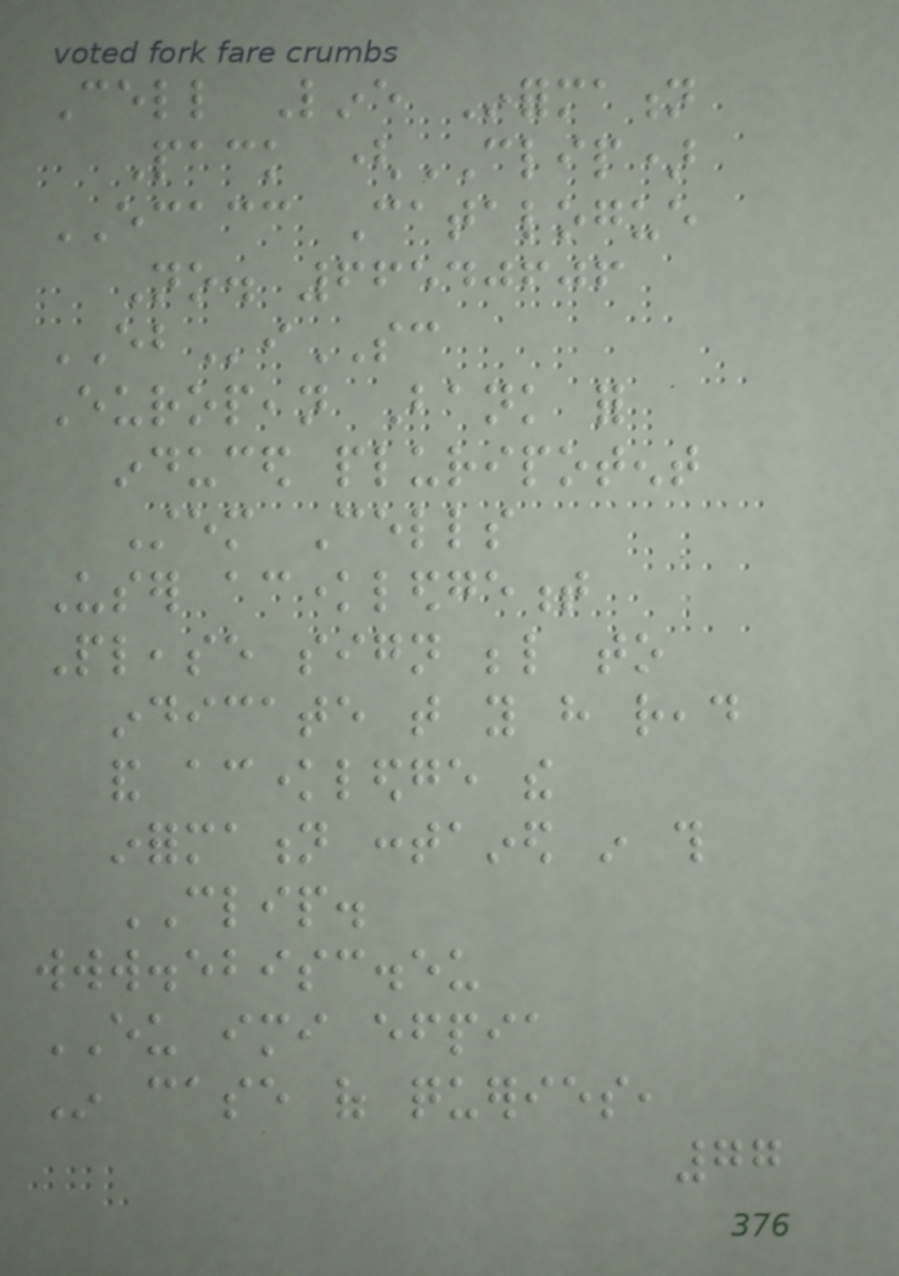Cell Line Information
Pack (CLIP)
ECACC Catalogue
No. 66540606
EBiSC
European Bank for
induced pluripotent
Stem Cells
User acknowledgement
Please sign below to
indicate that you have read
and acknowledge the
information contained in this
CLIP.
www.ebisc.eu
EU imi efpia
In case of queries,
77
